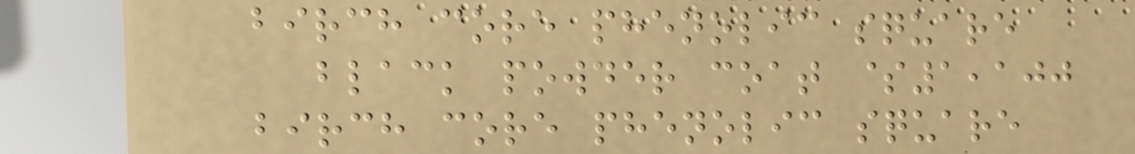birch core phenolic square
black powder coat $1,100
birch core phenolic square
